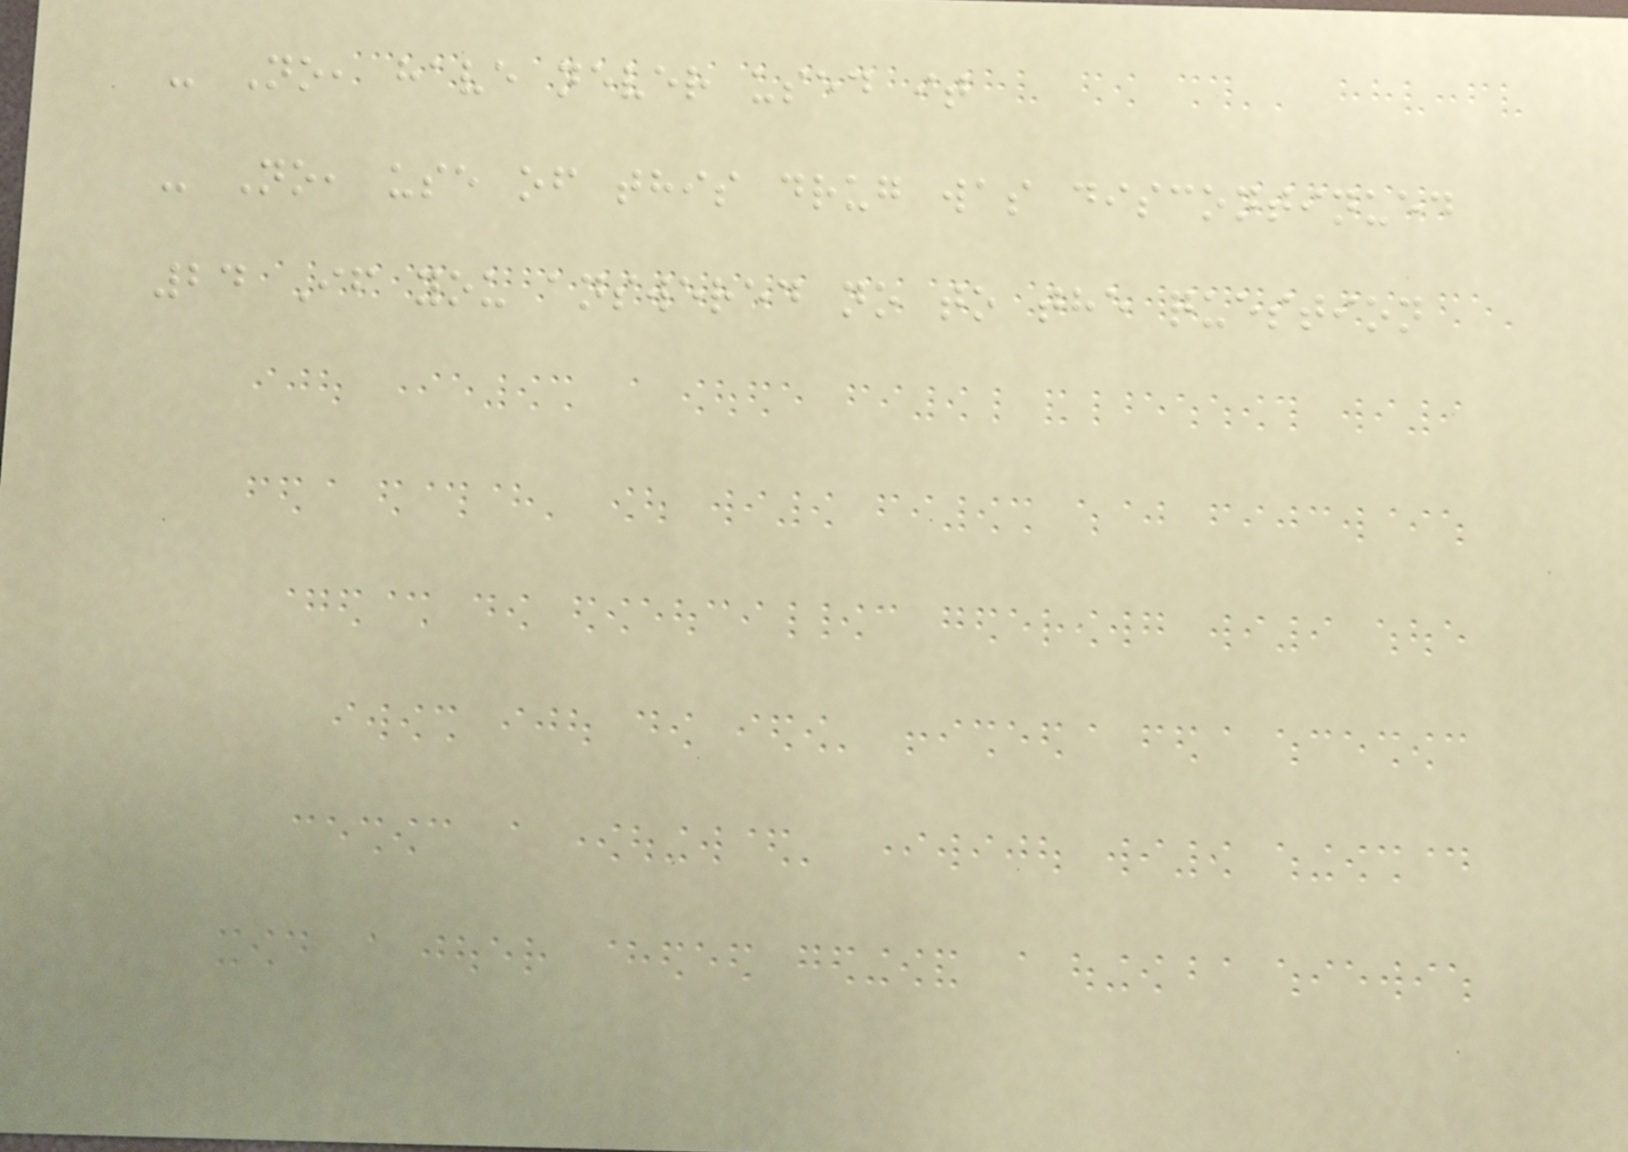- No, have never used it
- No, use of this drug was discontinued
24 If you answered no to the question
